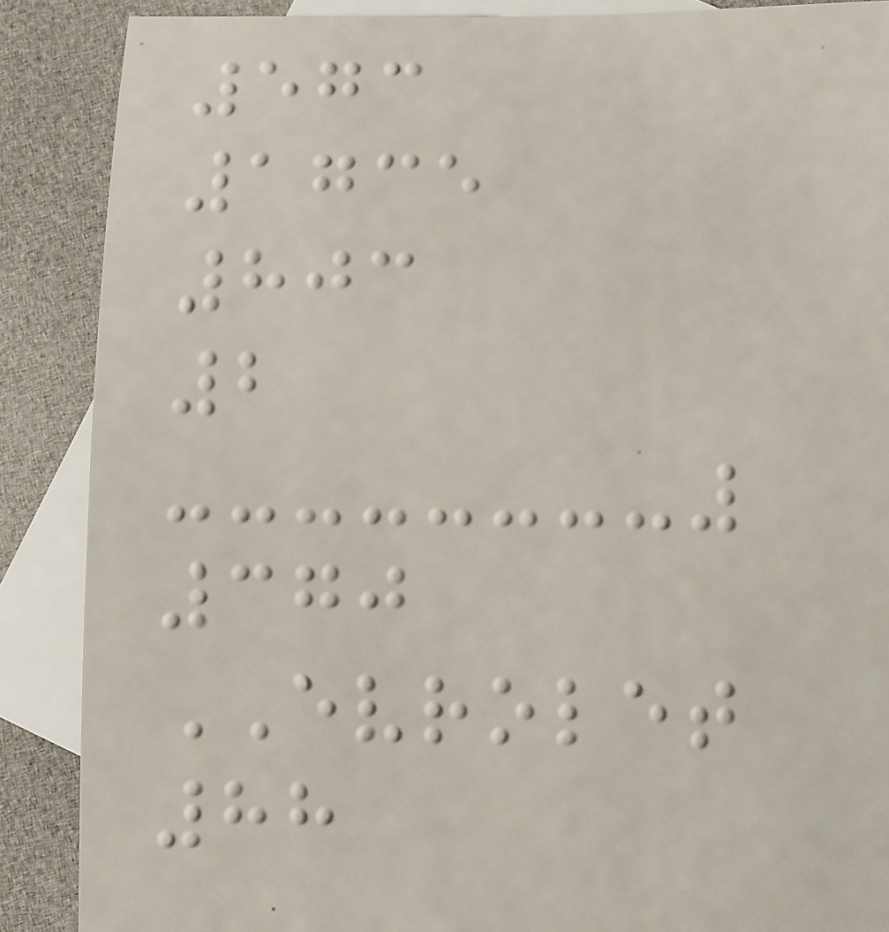573
1735
803
2
370
EVROLET
88
